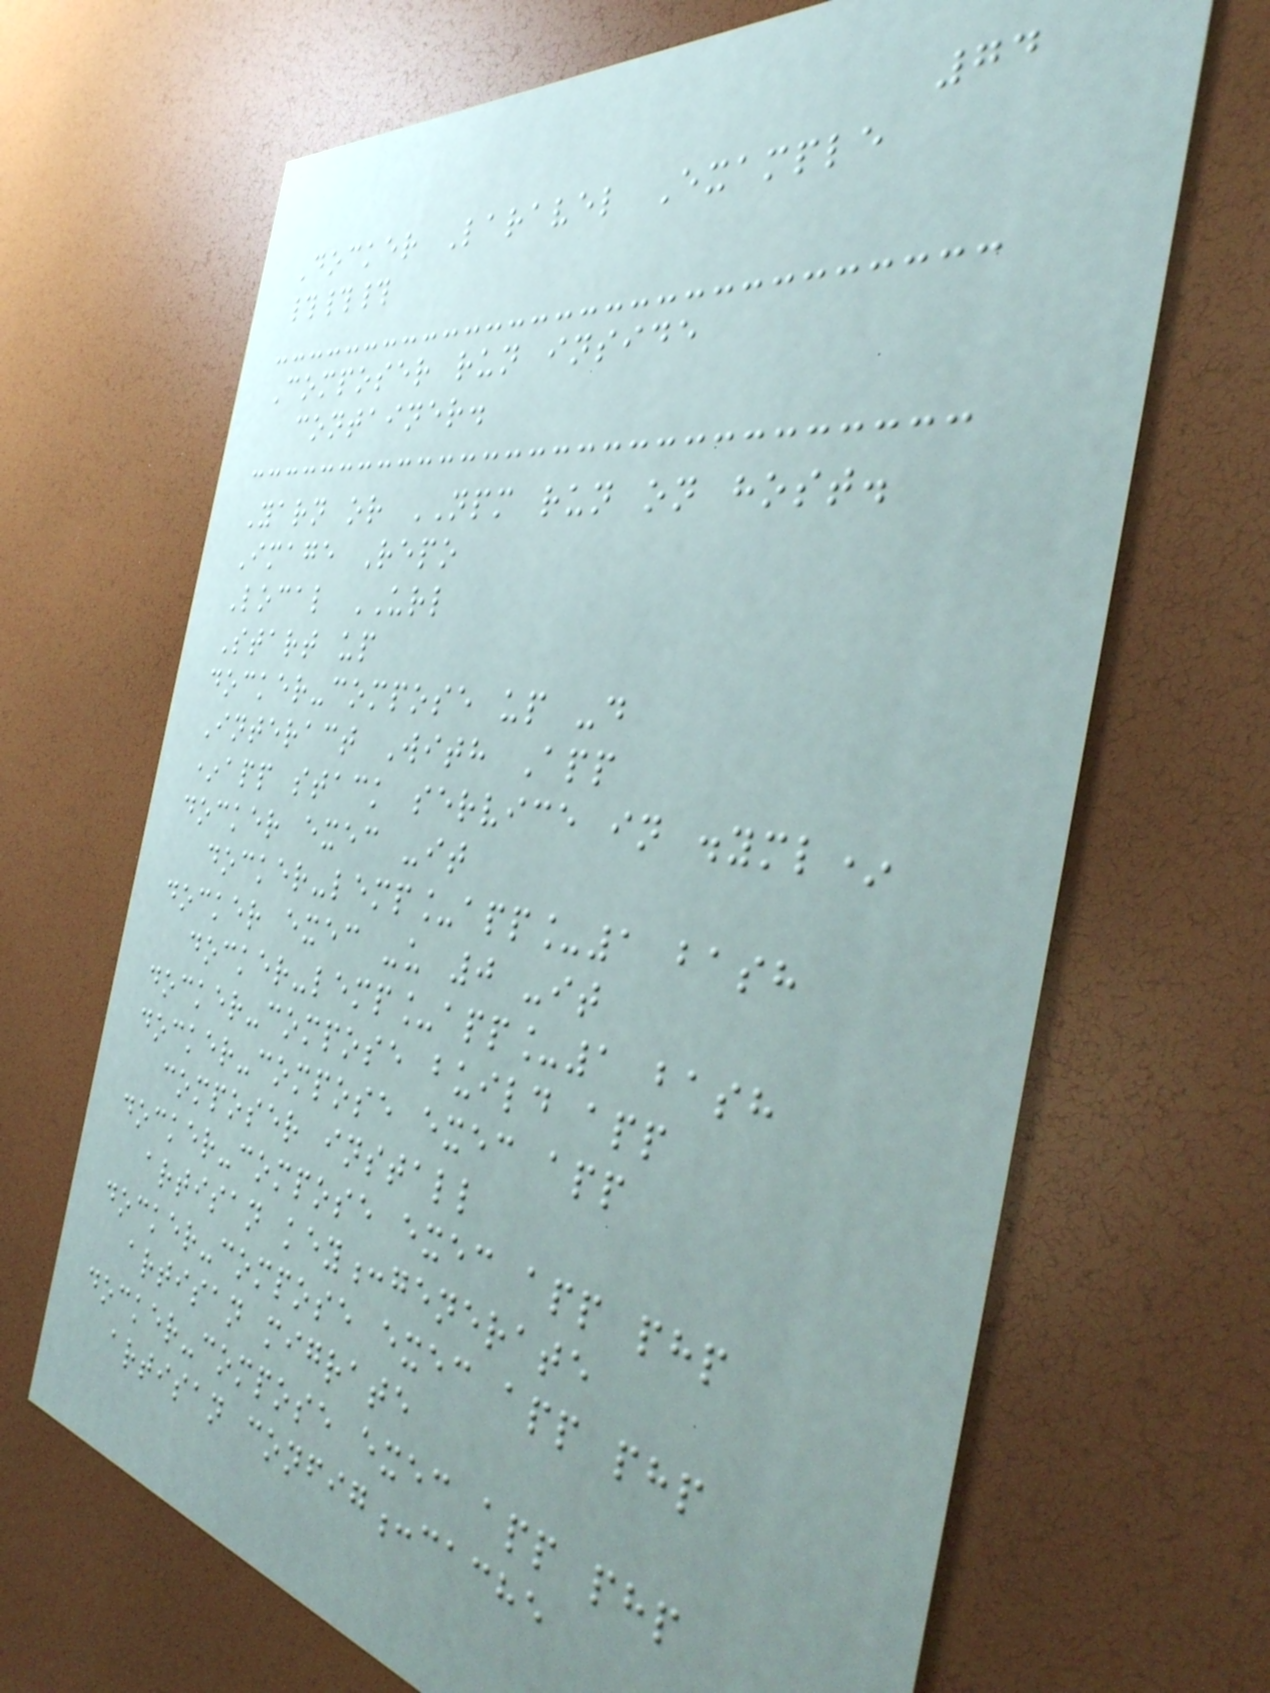74
Docker Laravel Example
###
Composer run inside
container.
Yarn or NPM run on host.
Image Repo
Local URL
Start up
docker-compose up -d
Interact With App
*app stack service in .yml*
docker exec -it
docker-lemp_app_1 bash
docker exec -u 0 -it
docker-lemp_app_1 bash
docker-compose build app
docker-compose exec app
composer install
docker-compose exec app php
artisan key:generate
docker-compose exec app php
artisan migrate
docker-compose exec app php
artisan config:cache
